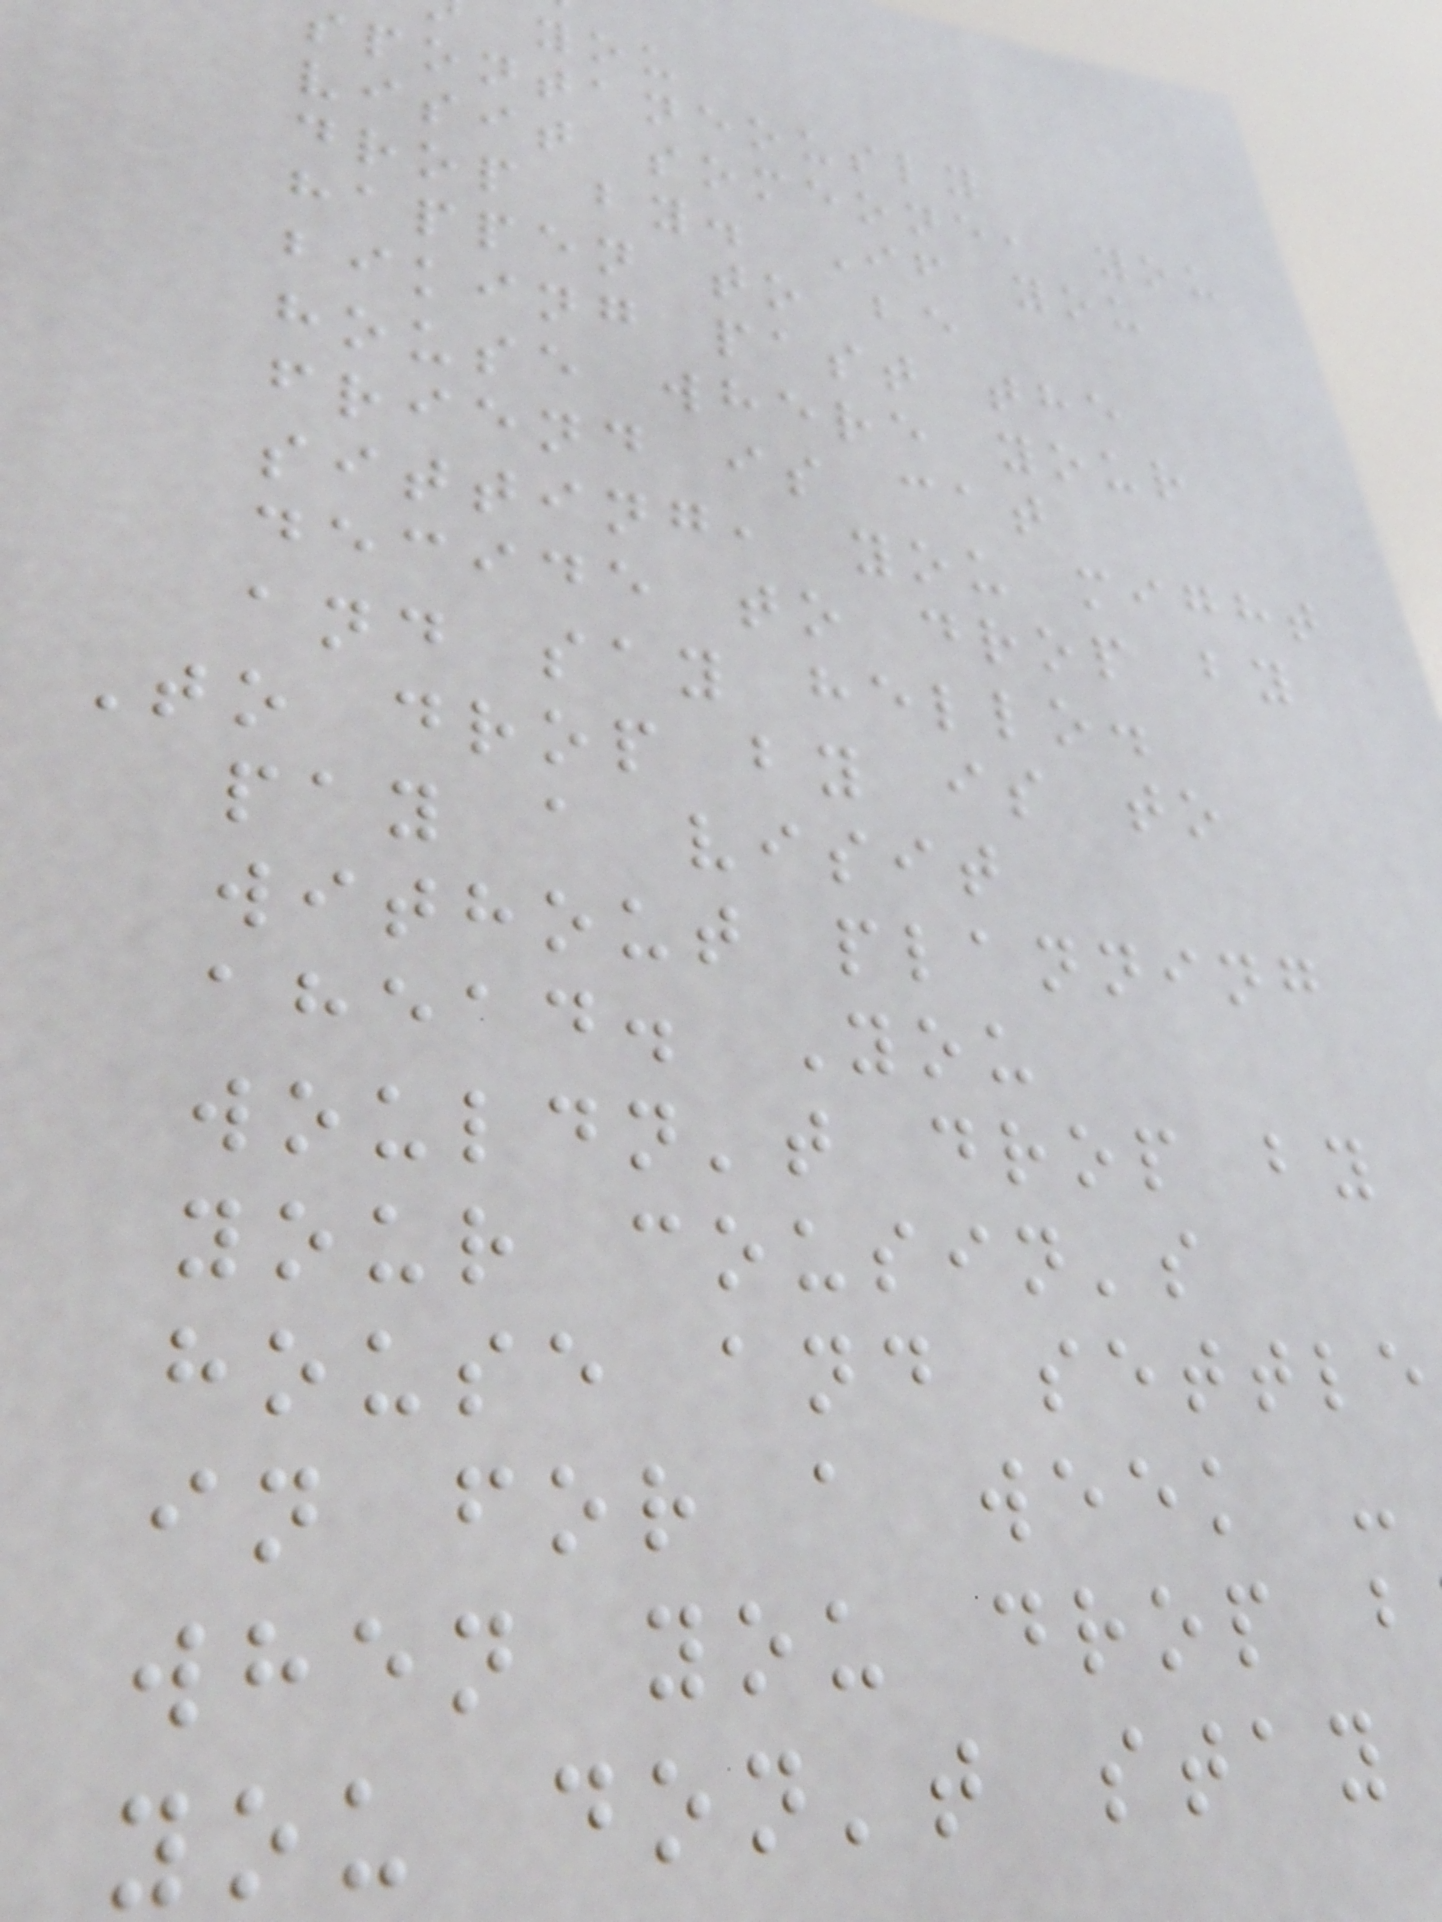spontaneously
visit someone, you
drop by. If you
happen to be
biking past the
house where your
friend is cat
sitting, you might
decide to drop by
and say hello.
To drop by is to
pay a visit
without planning
ahead. You
wouldn't drop by
your cousin's
house and settle
in for a week -
when you drop b
you don't stay
